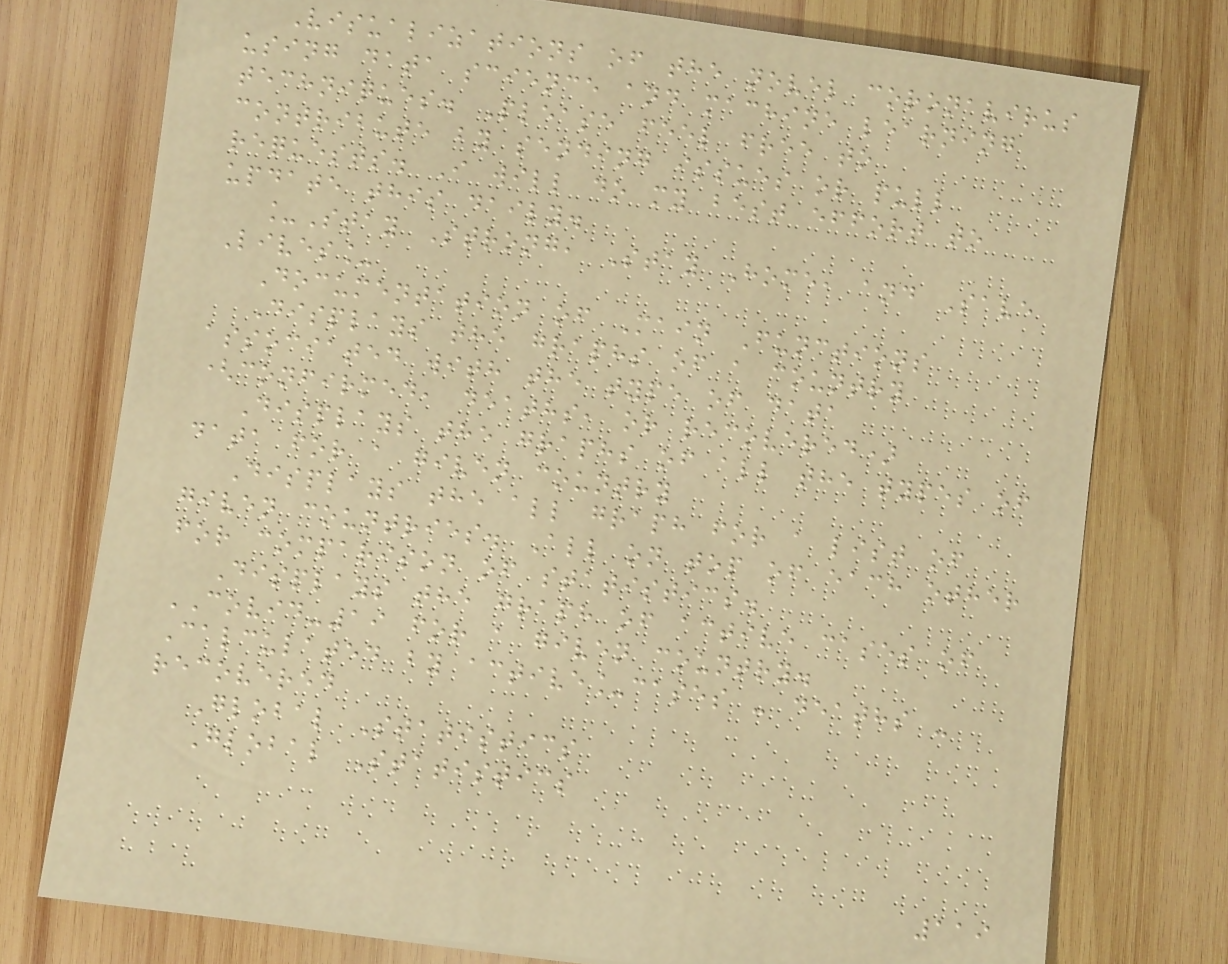Visualizations of the novel coronavirus
using data science and machine learning
techniques. Please feel free to
contribute by sending issues or pull
requests. I will do my best effort to
update this daily.
_Stay Strong, Stay Home, and Save
Lives_
Documentation of Main Functions
Displays the graphs of a country
associated with the type of data
(confirmed, deaths, or recovered)
Displays the graphs of all the types of
data for a given country
Displays the all graph for a list of
given countries. All on top of each other
for comparison of statistics.
Displays the graph of active cases of
COVID-19 for a given country.
Calculated by active_cases - deaths -
recovered
Global Statistics
Global Statistics
119
